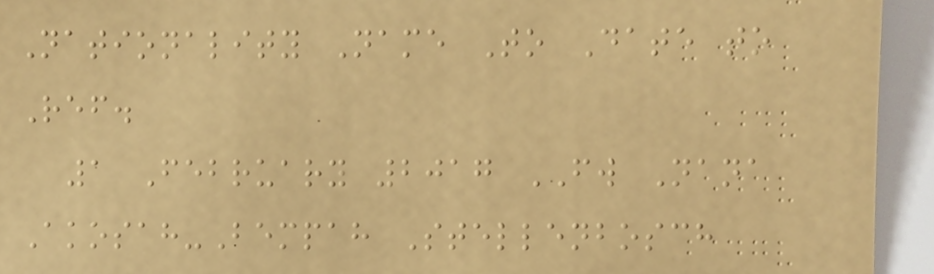Nationality Name To Date to
Ref.
1 February 2017 FW Nana
Akosah-Bempah Stellenbosch
